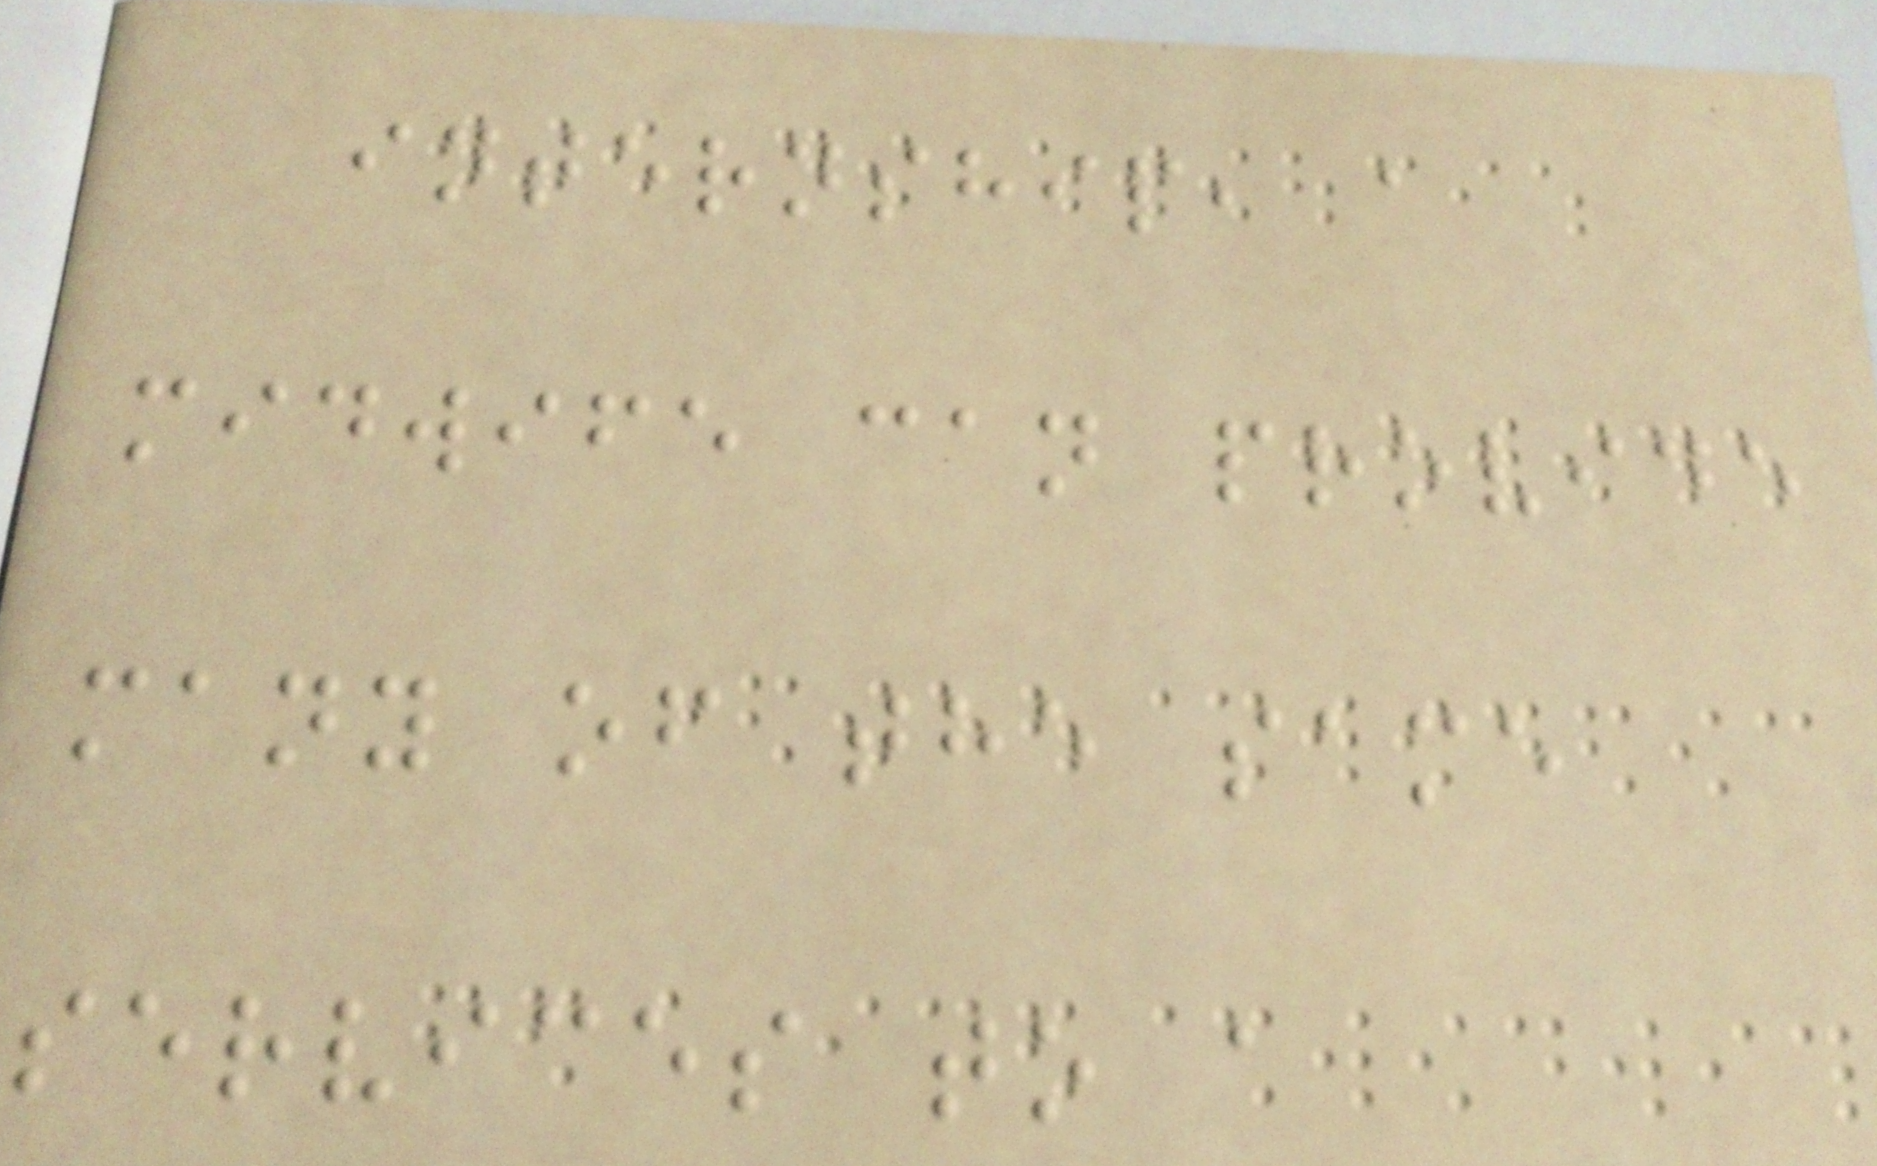internship, a
midwife can provide
many of the same
services to a
